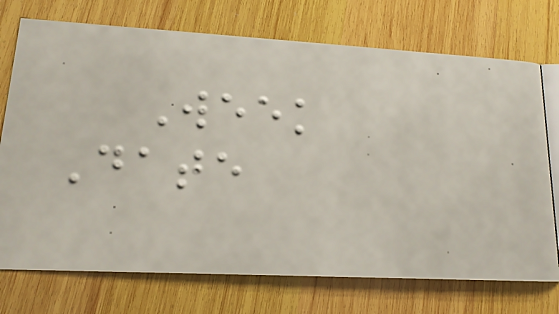Week
Date
